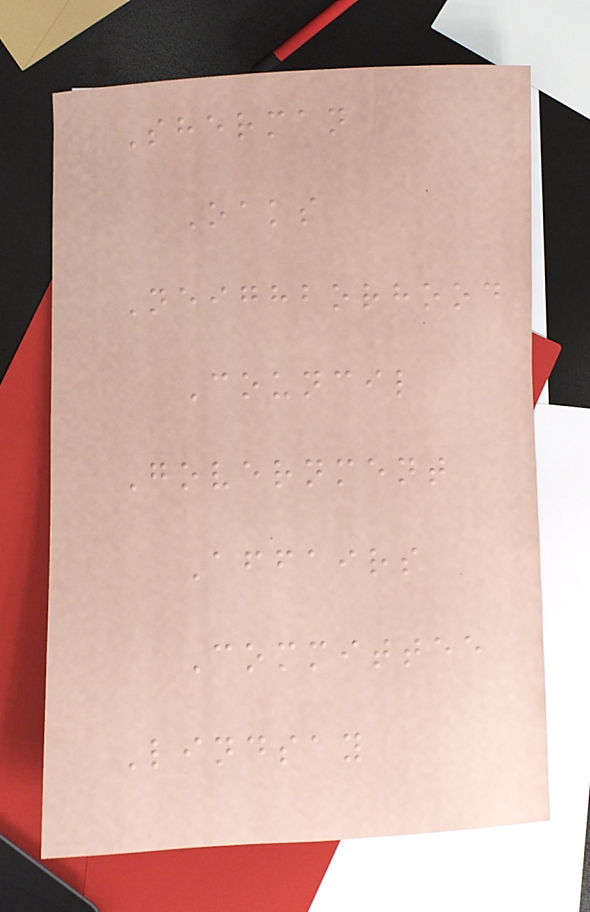Sherman
Oaks
Neighborhood
Council
Government
Affairs
Committee
Lindsay
